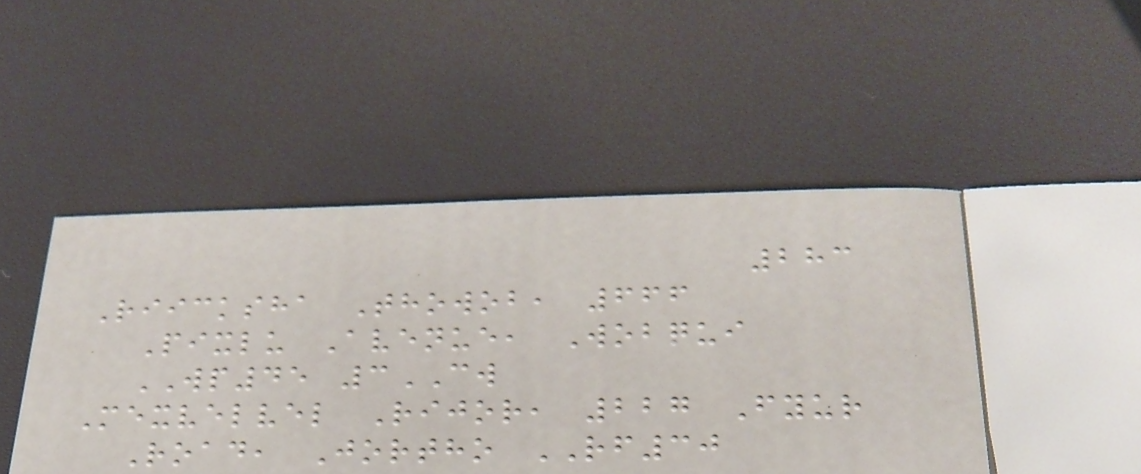283
Riicksha Thowob, 666
Pixlu Avenue, Wobqui
WP45 3CW
Mexvelvel Rijor, 227 Fyur
Road, Jortho RF30
